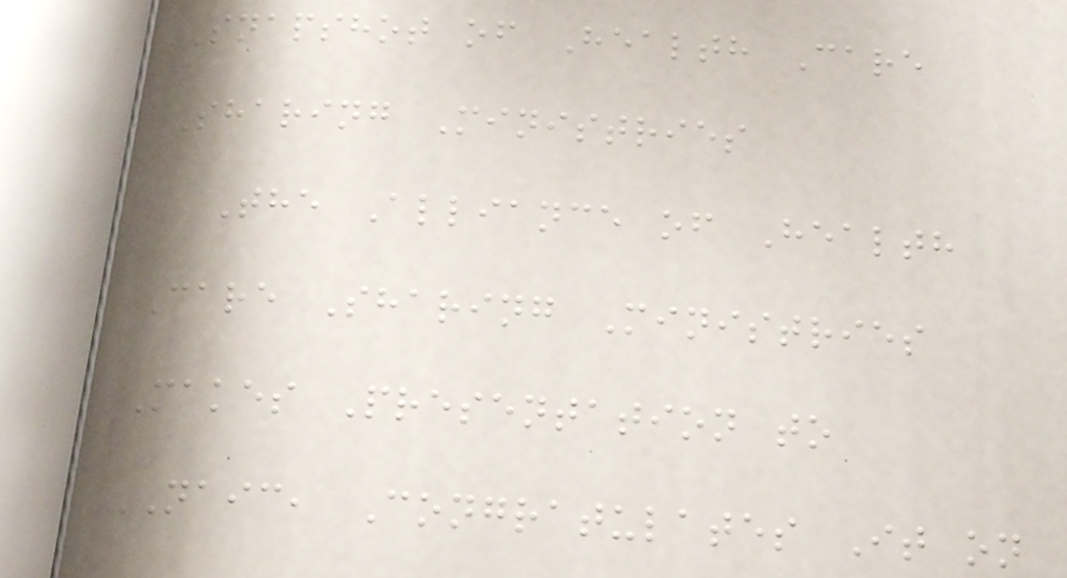Snapshot of Health Care
Sharing Ministries
The Alliance of Health
Care Sharing Ministries
Makes Presentation to
NAIC, Congratulates It on
